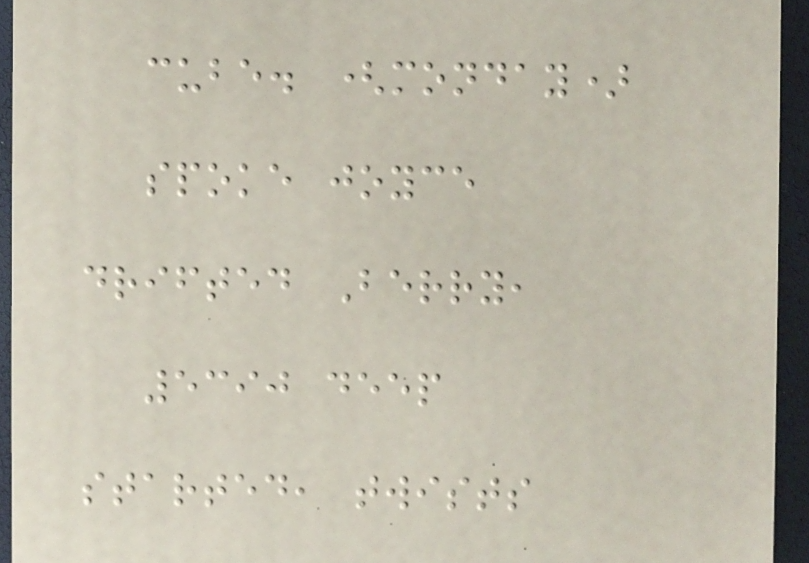cube. (monday)
spoke joyce
drifted Berry,
5390 deep
started, twists
